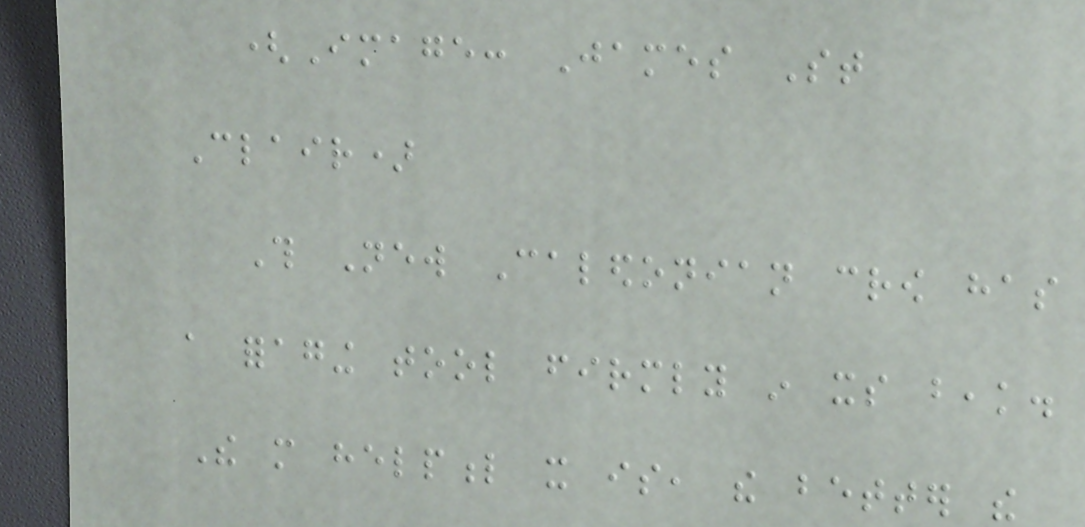(Image: James St
Clair)
This New Caledonian crow has
a foraging tool firmly in its beak.
The more helpful it is, the better the
